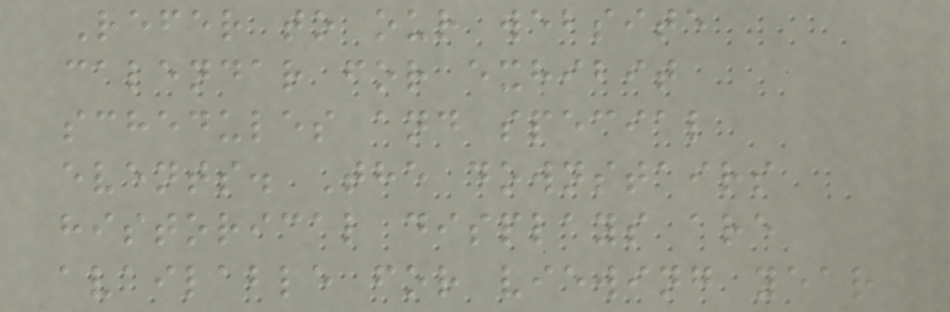Refer to our website
calendar for exhibit
schedules and special
events. The downstairs
historical displays are
available for viewing year
